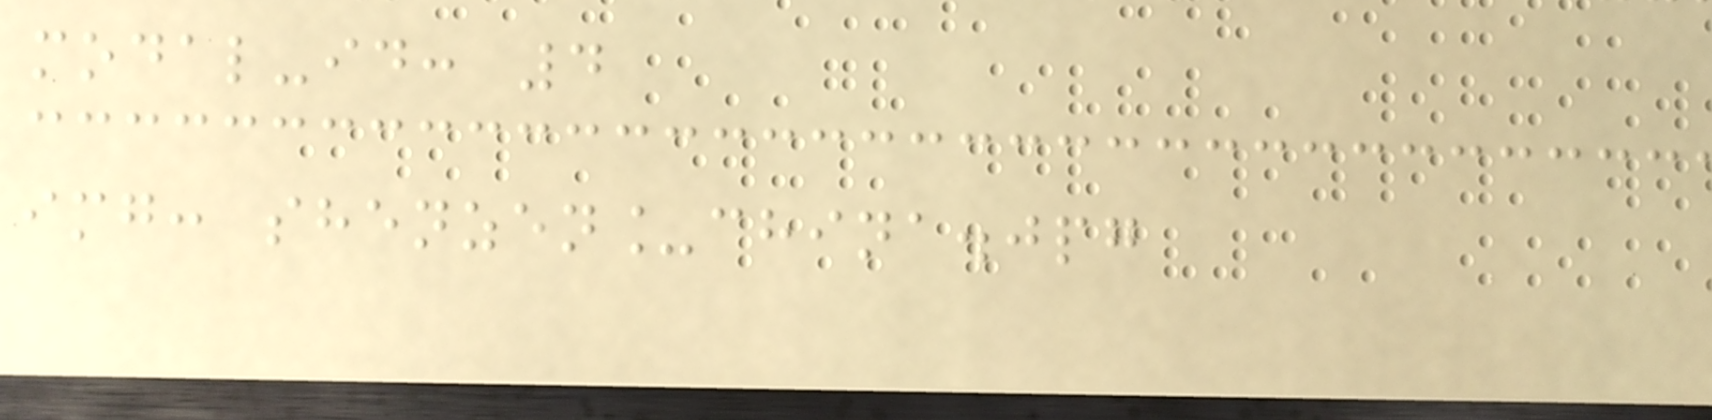modal-id: 4
img: shenzen_china.jpg
